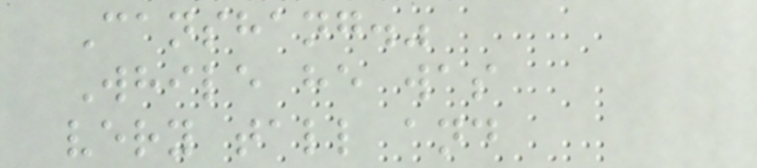Canshang."
While he was
very tall and
